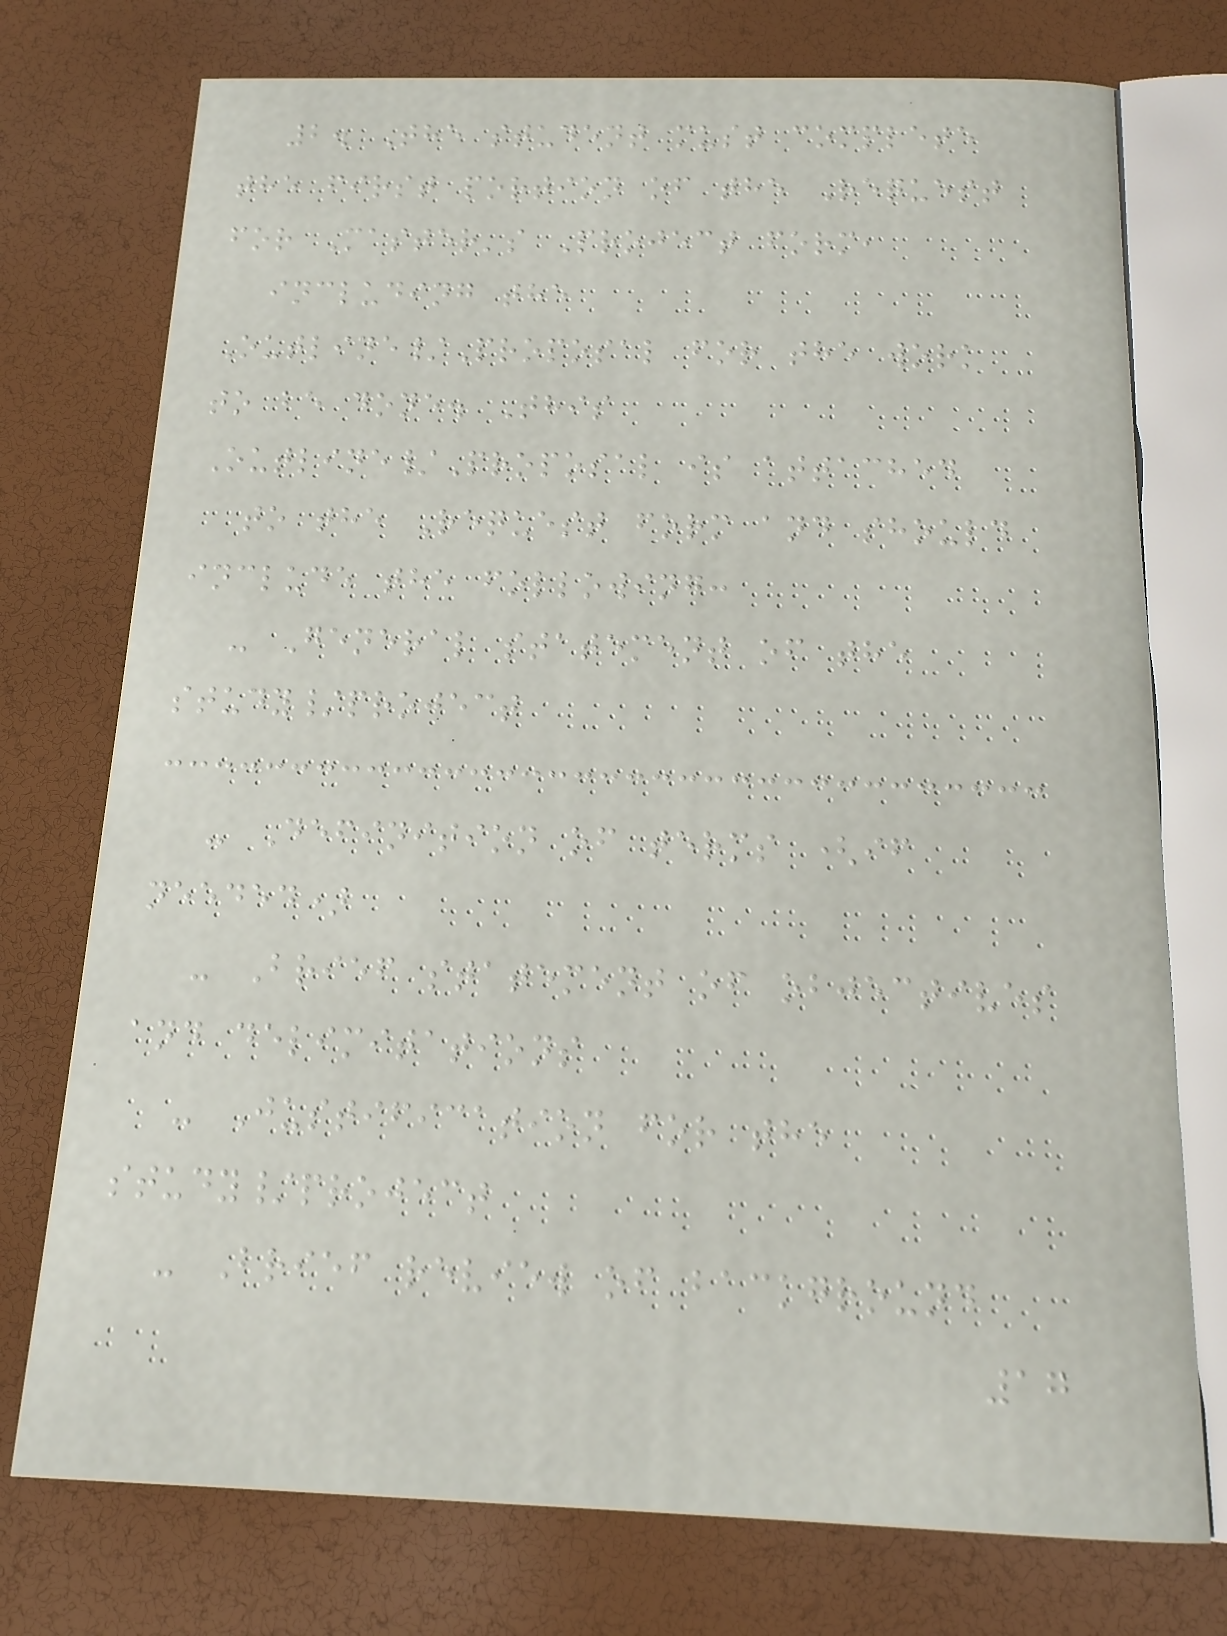2. The student must complete
the first portion of the Request
for Master's Project form,
including the
Outline/Proposal for the work
to be done. This
Outline/Proposal is attached
to the Request form and should
include the following:
- General statement of the
study/project
- Definition of terms (if
needed)
- Brief statement of objectives
and delimitations
- Justification for the
study/project
- Brief review of background
17
